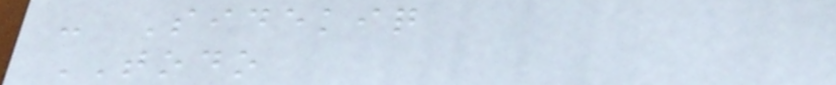- Sidekiq
TODO
